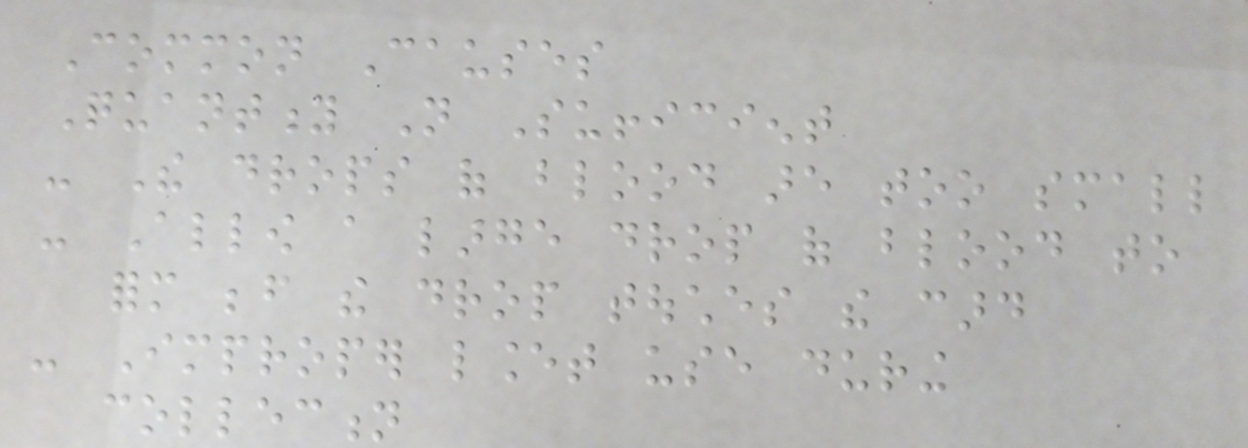Common Causes
Quantity Not Sufficient
- The drops of blood are too small
- Allow a large drop of blood to
form before the drop touches the card
- Improper lancet use during
collection
